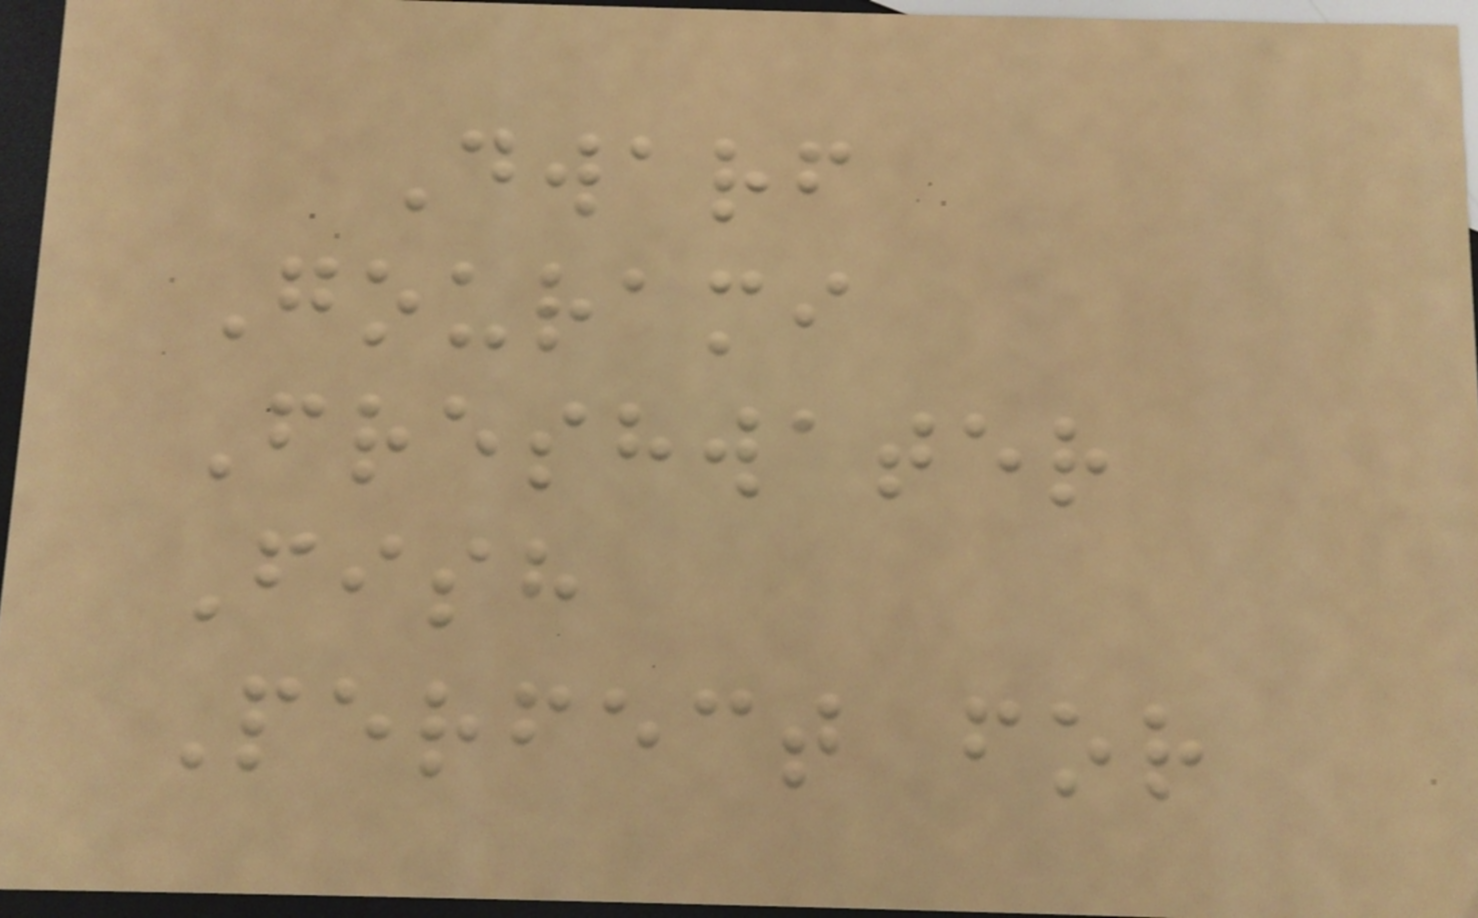Dwarf
Gourami
Freshwater
Fish
Perfect for
